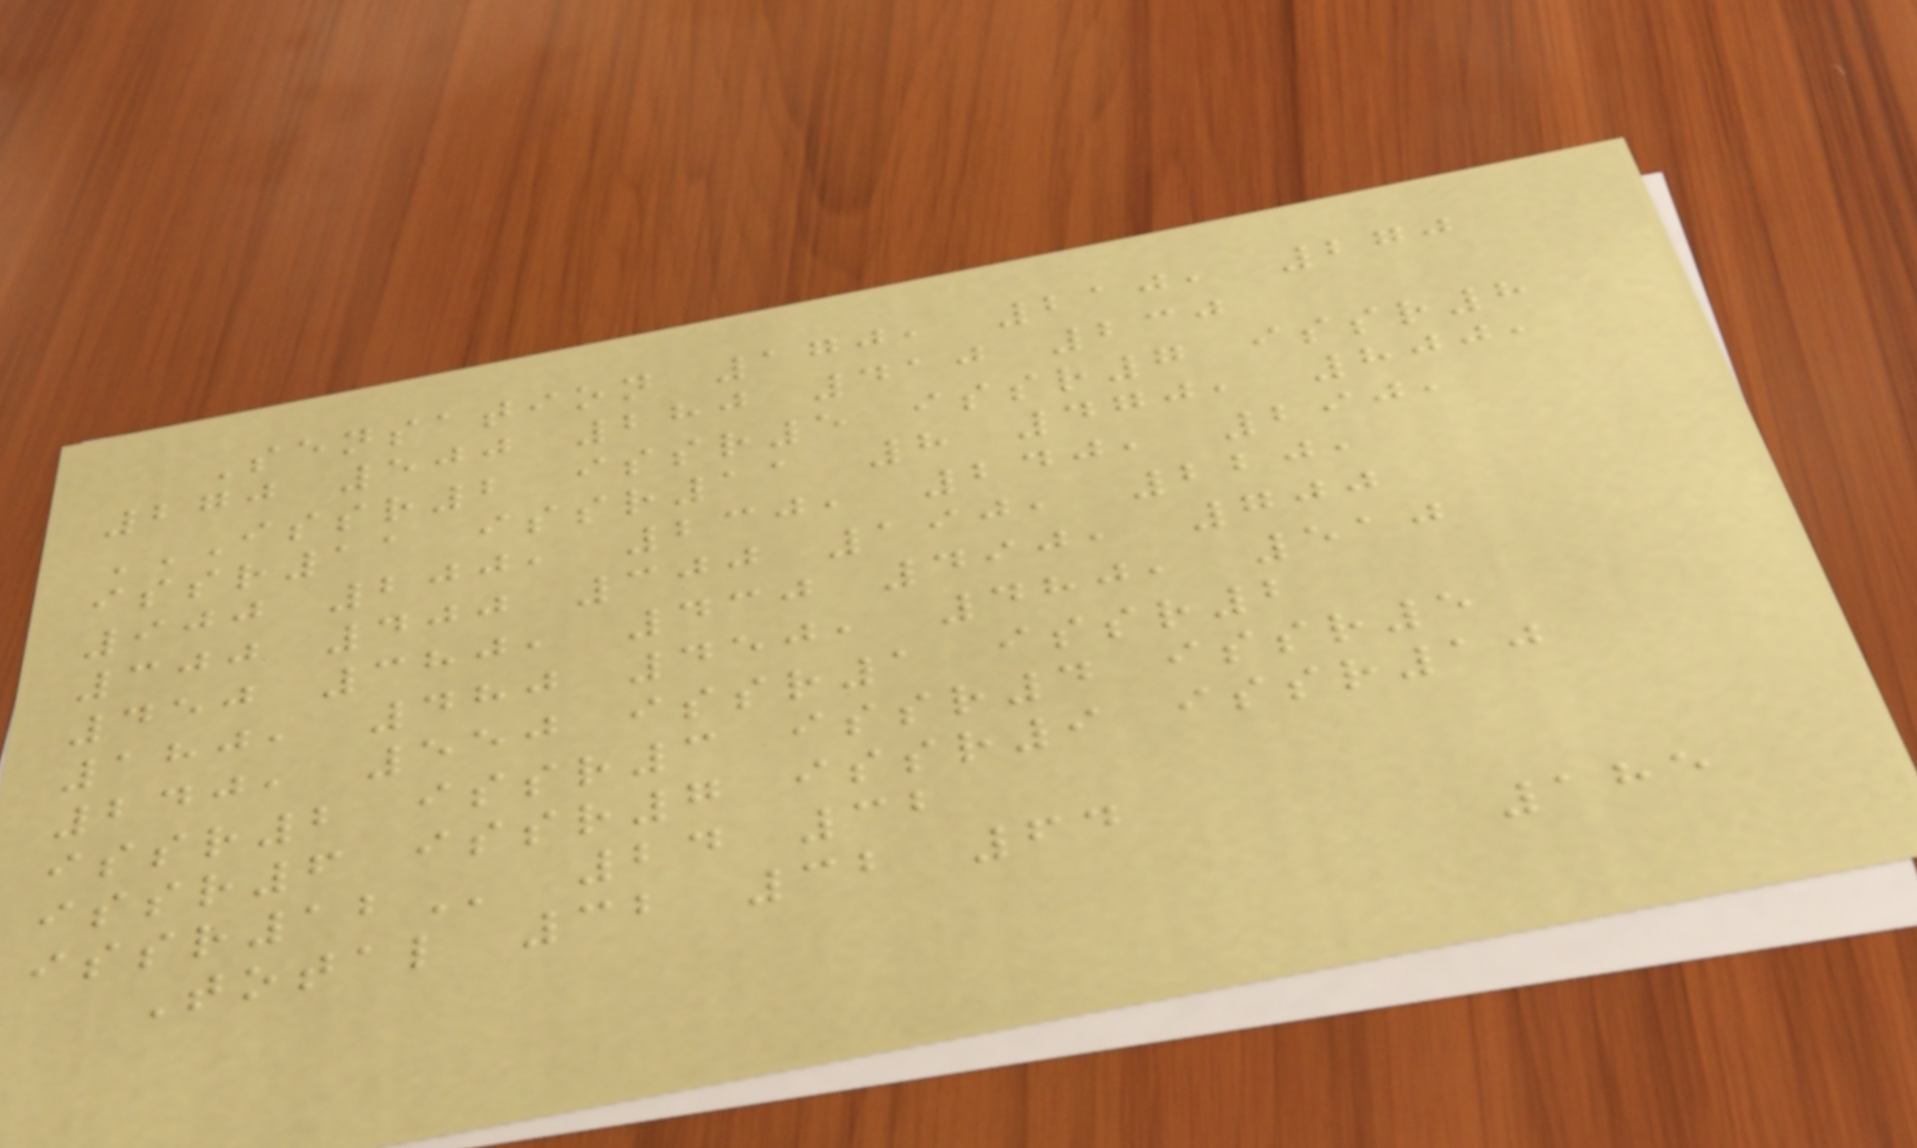Sensation 170, 210, 270
270 500 280 410 230
ISSR2 ISSR5 ISSR7 ISSR8
ISSR11 ISSR11 8 470, 800,
900 200, 230, 240, 290,
300 400 300 190, 220,
450 380, 430 490, 700
180, 480 450, 480, 510
240, 550 ISSR1 ISSR2
ISSR2 ISSR3 ISSR4 ISSR5
ISSR6 ISSR7 ISSR9 ISSR10
ISSR12 24 32
Total 32 32 64
185
